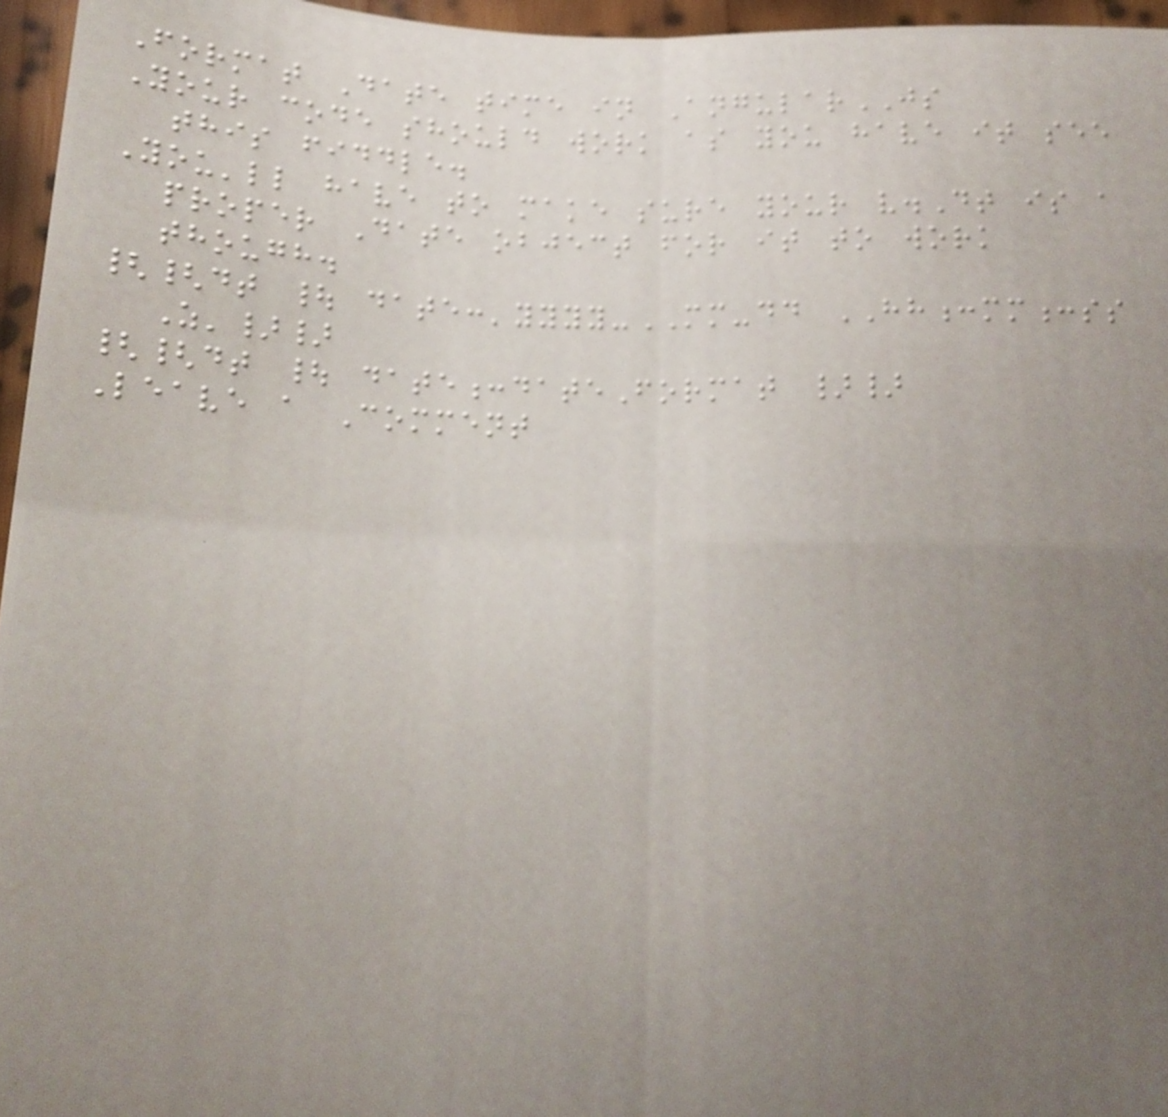Format Date time in AngularJS
Your code should work as you have it see
this fiddle.
You'll have to make sure your v.Dt is a
proper Date object for it to work
though.
{{dt | date:'yyyy-MM-dd HH:mm:ss
Z'}}
{{dt | date:dateFormat }}
Leave a Comment
